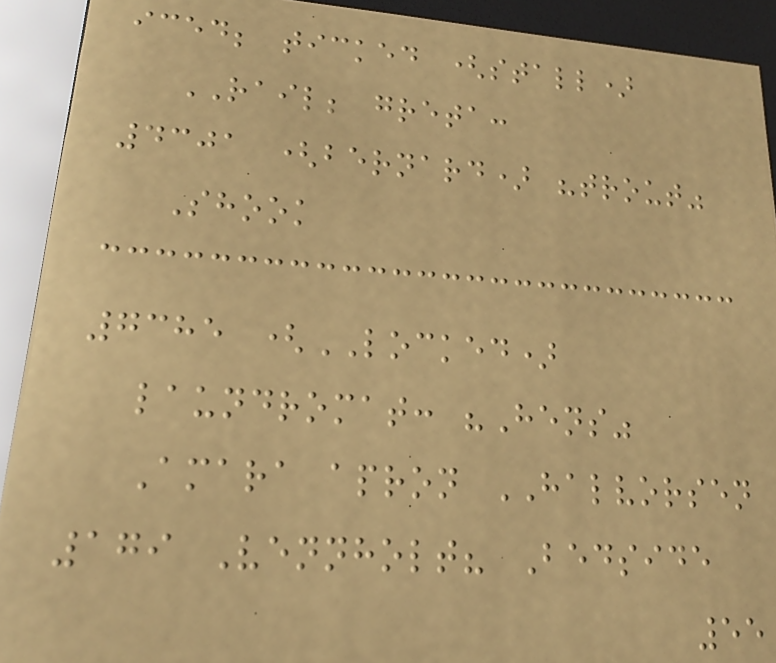iced; ticked (stall)
RAIL; greta:
4301 (bernard) "trout"
Shook
7385 (LOCKED)
laundromat: "Hens"
Amara apron HALVORSEN
179 Vennholt? Bedside
55
